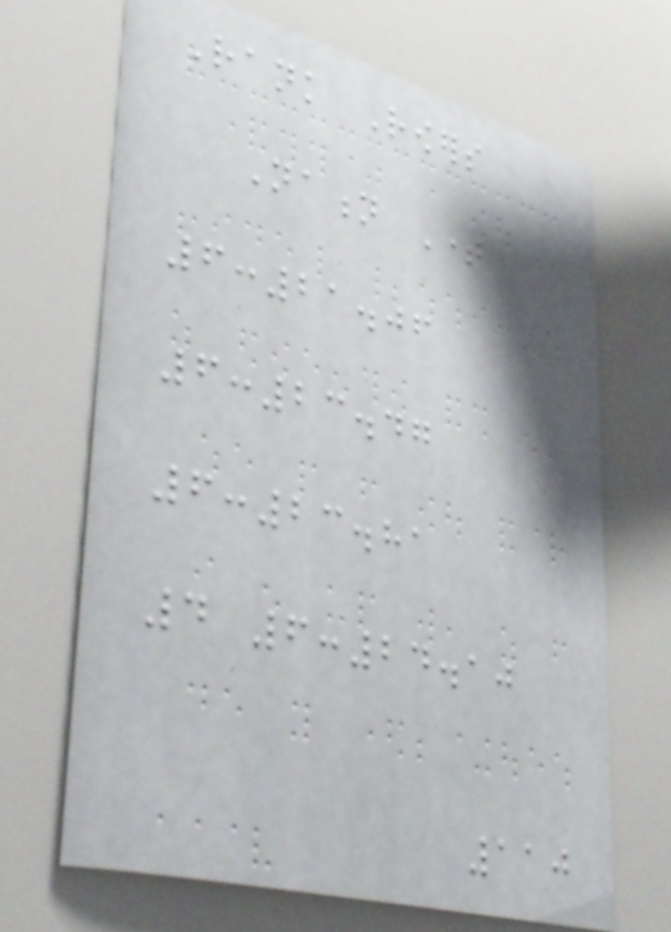Rank Rowers
Nation Time
6:21.06
6:23.47
6:23.81
4 6:24.10
110
